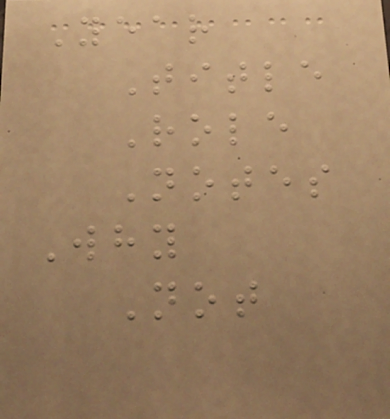Year
Title
Role
Notes
Why
Not
